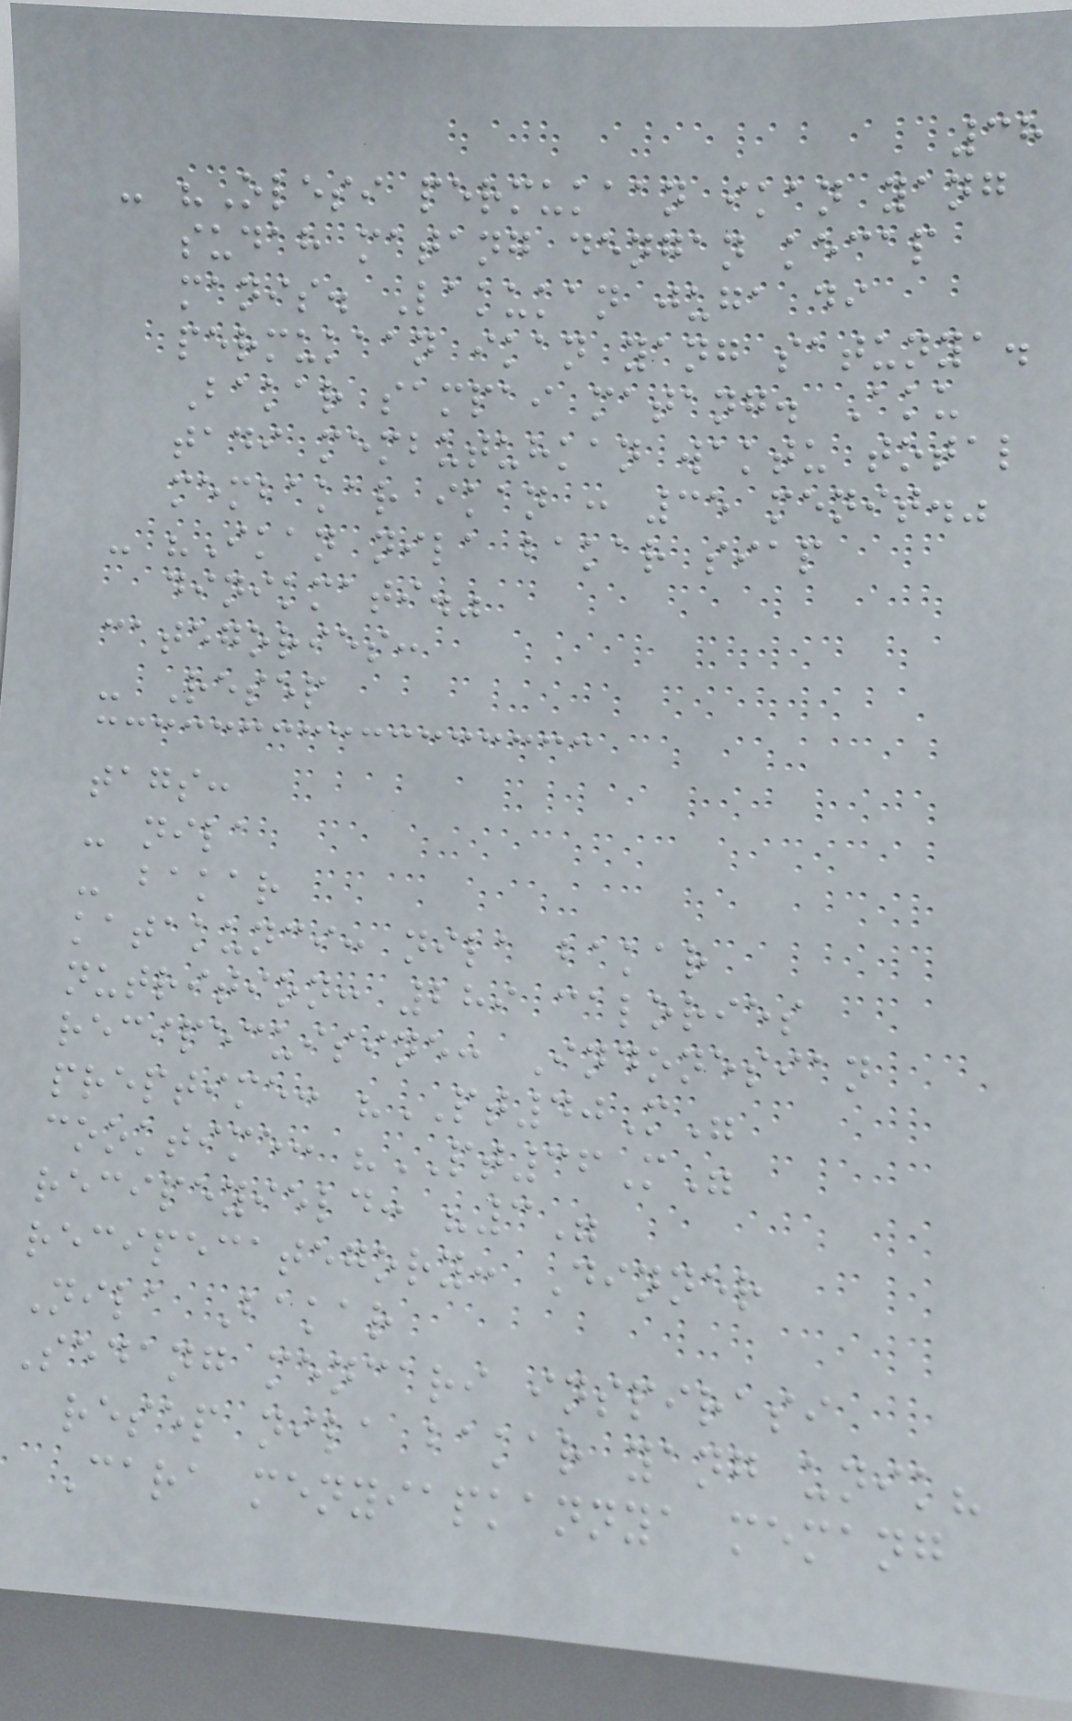38
- "Olesi permukaan ikan yang
sudah matang dengan kecap
manis. Lakukan juga di
permukaan ikan yang satunya.
Bakar sampai matang. Aku
tadi membutuhkan waktu total
membakar ikan : 35 menit."
- "Ikan nila bakar siap
dinikmati."
categories:
- Resep
tags:
- nila
- bakar
katakunci: nila bakar
nutrition: 289 calories
recipecuisine: Indonesian
preptime: "PT40M"
cooktime: "PT36M"
recipeyield: "3"
recipecategory: Dinner
Nila Bakar
Sedang mencari inspirasi
resep nila bakar yang unik?
Cara menyiapkannya memang
